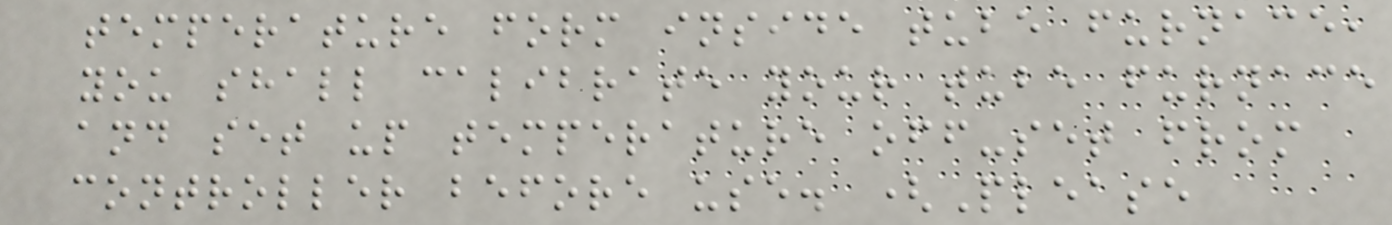temperature form inside tube furnace,
you shall calibrate your tube furnace
and set up temperature off-set from
controller before use. (Please
